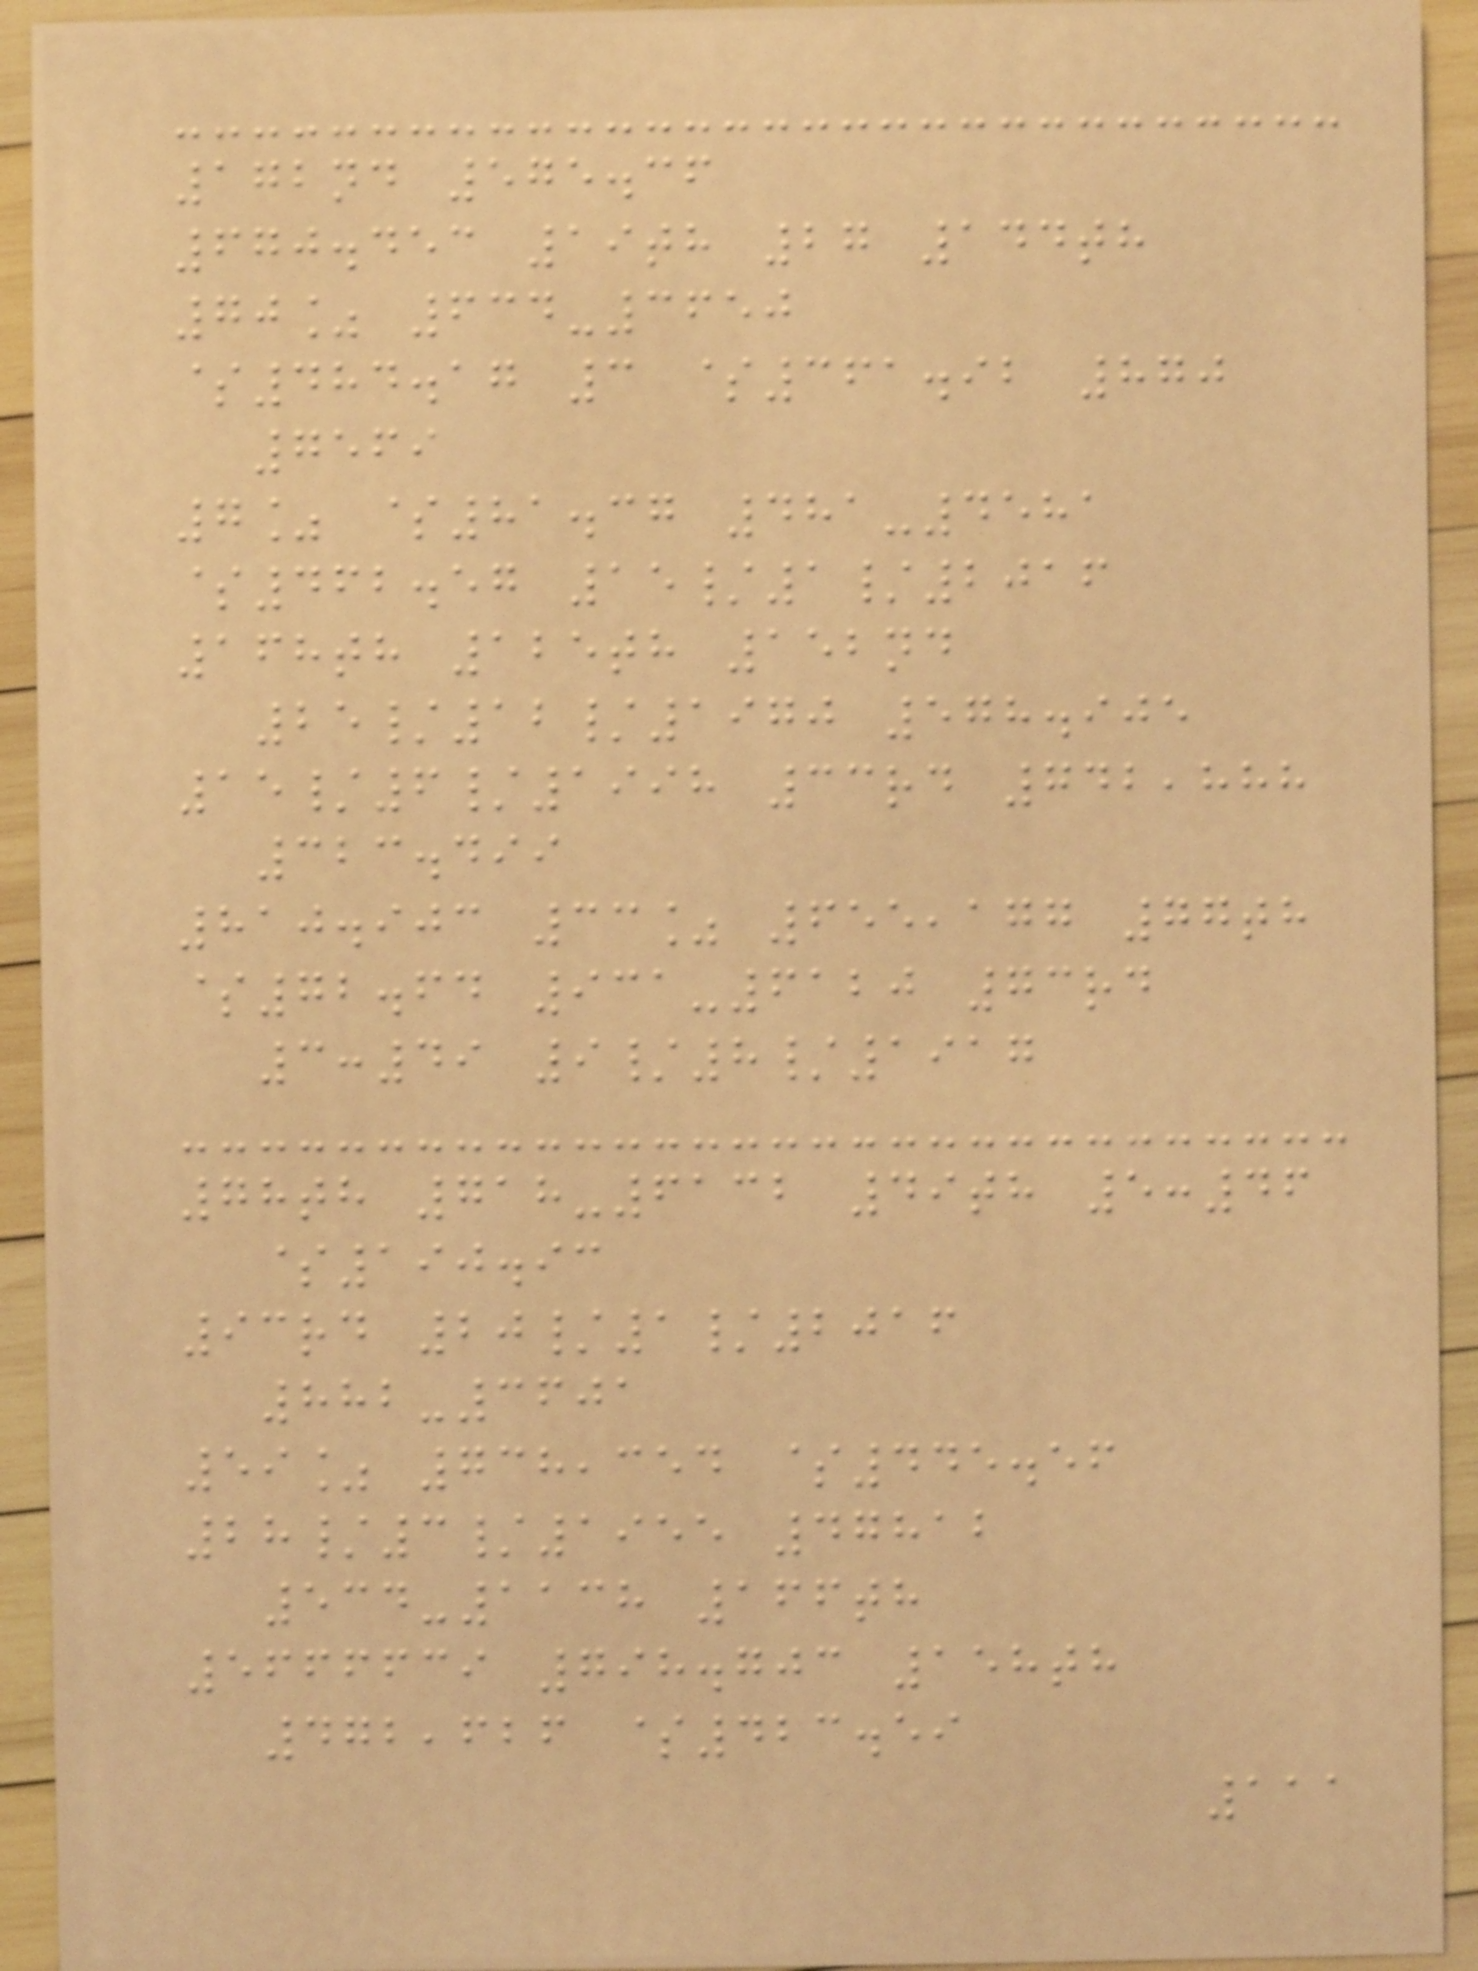172nd 575.36
670.453 19th 27 144th
70% 634-3650
$484.17 3 $361.92 870
7569
7% $81.37 481-4581
$462.57 15/1/2016
168th 125th 152nd
25/12/1970 578.905
15/6/1998 33rd 742,888
323.499
810.903 33% 655,177 77th
$72.64 931-6120 73rd
3:49 9/8/1917
78th 718-6132 49th 5:46
$190.93
93rd 20/1/2016
882-3601
59% 738,354 $445.56
28/3/1955 47812
534-1138 166th
5666639 798.703 158th
472,626 $423.59
111
